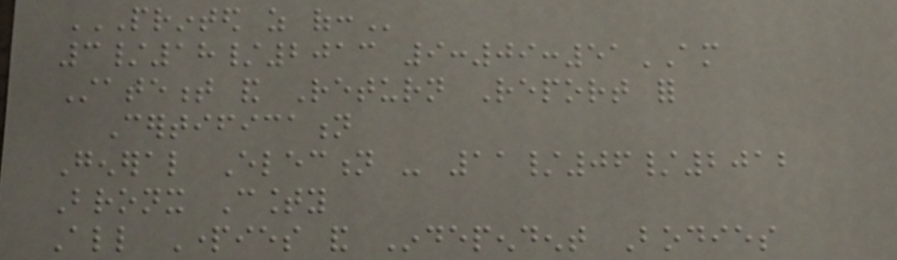PRINTED AS OF:
3/18/2013 9:09:51AM
Statement and Return Report for
Certification
General Election - 11/06/2012
Bronx County
All Parties and Independent Bodies
